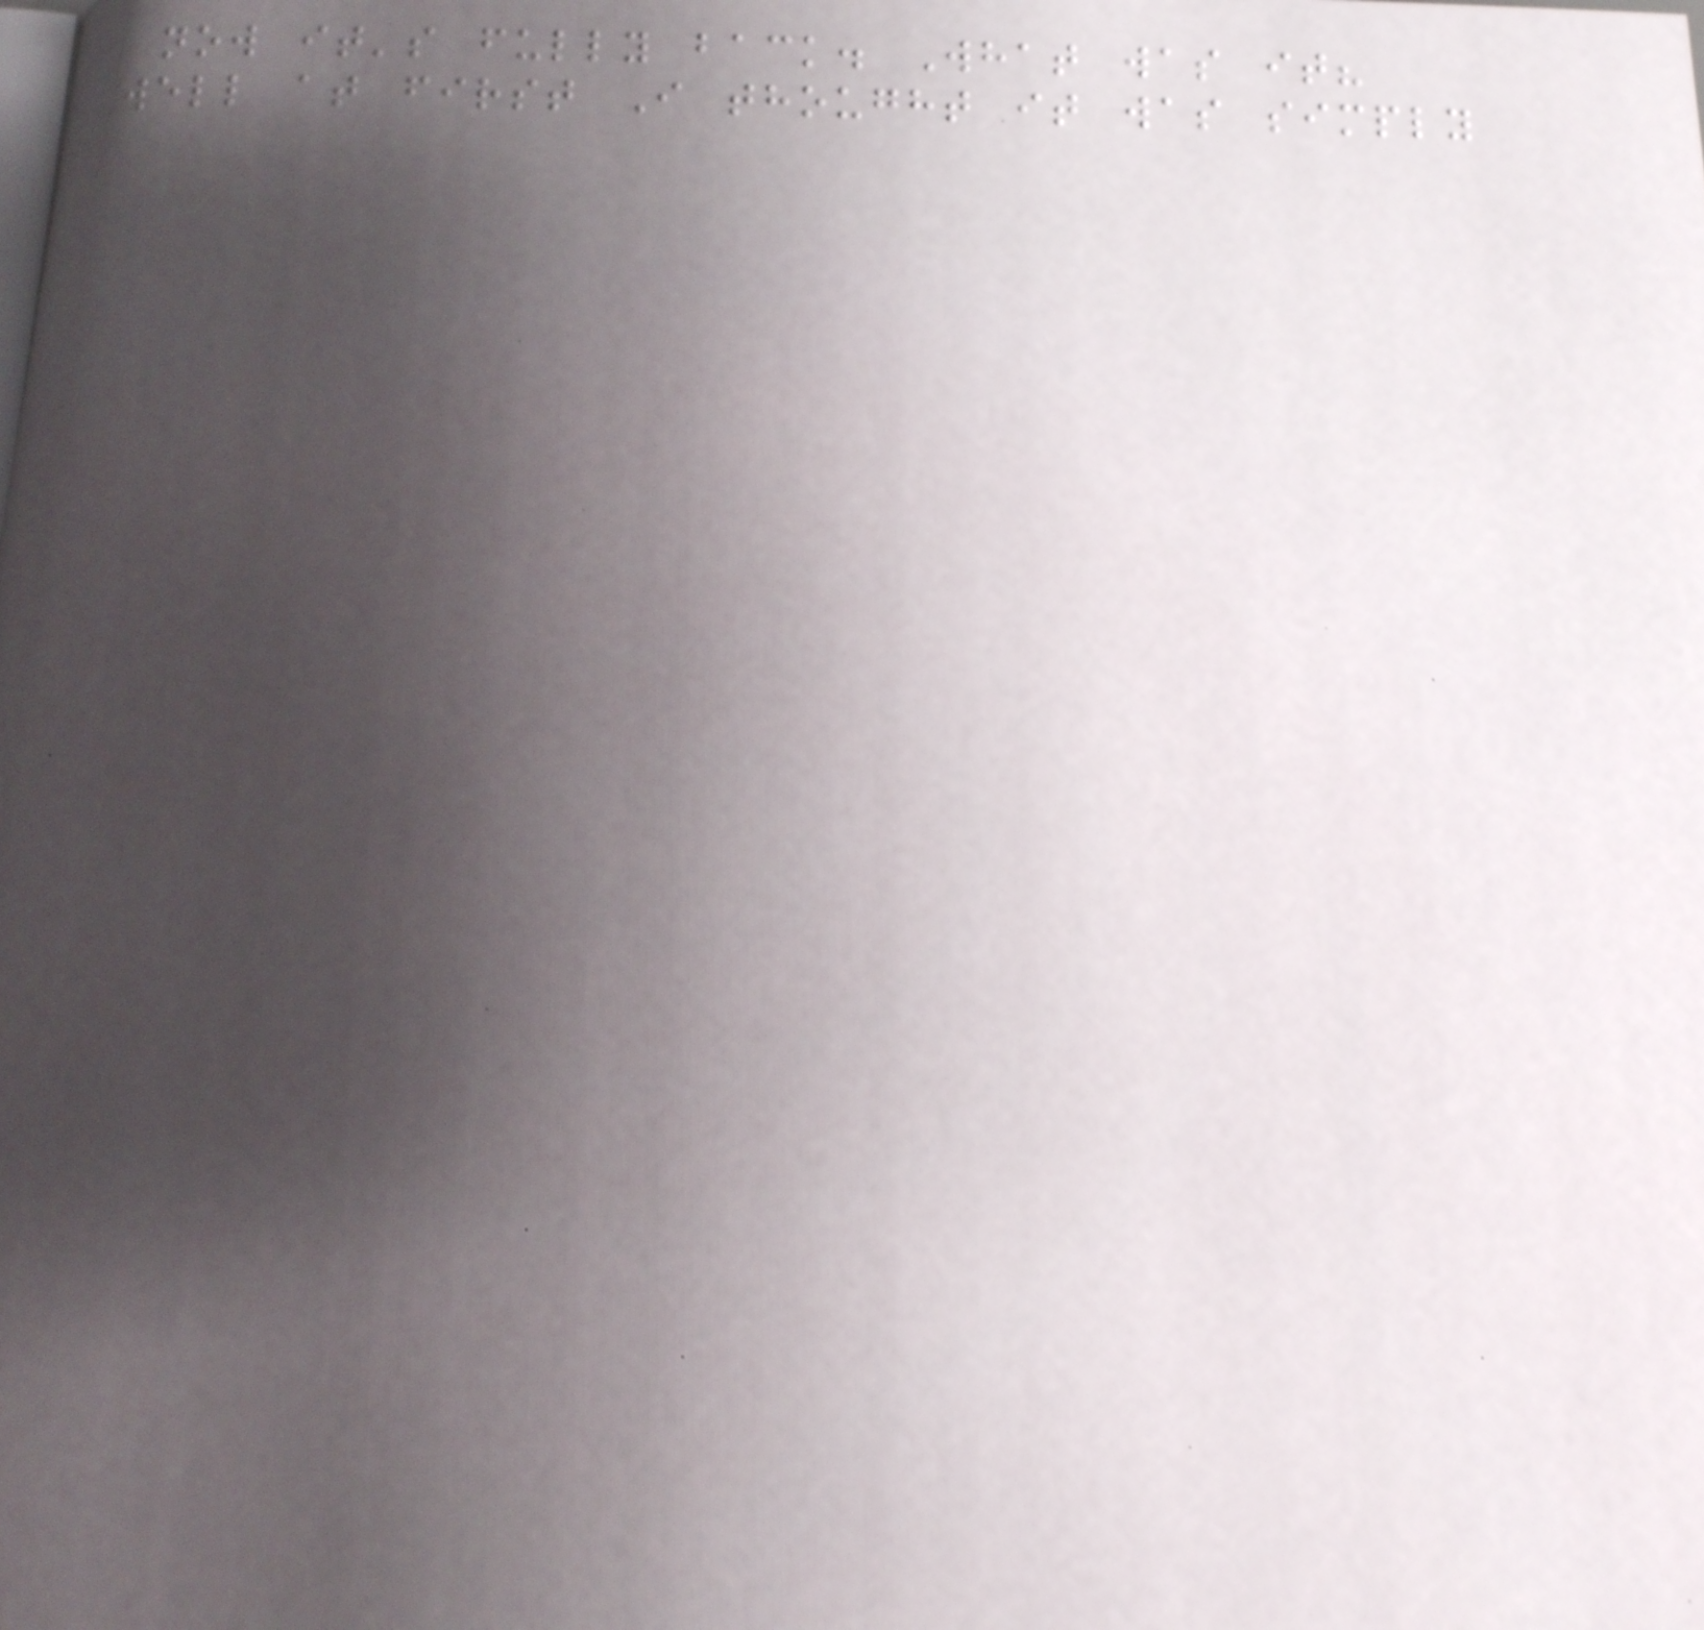now it's fully back. What was it?
Well at first I thought it was simply
